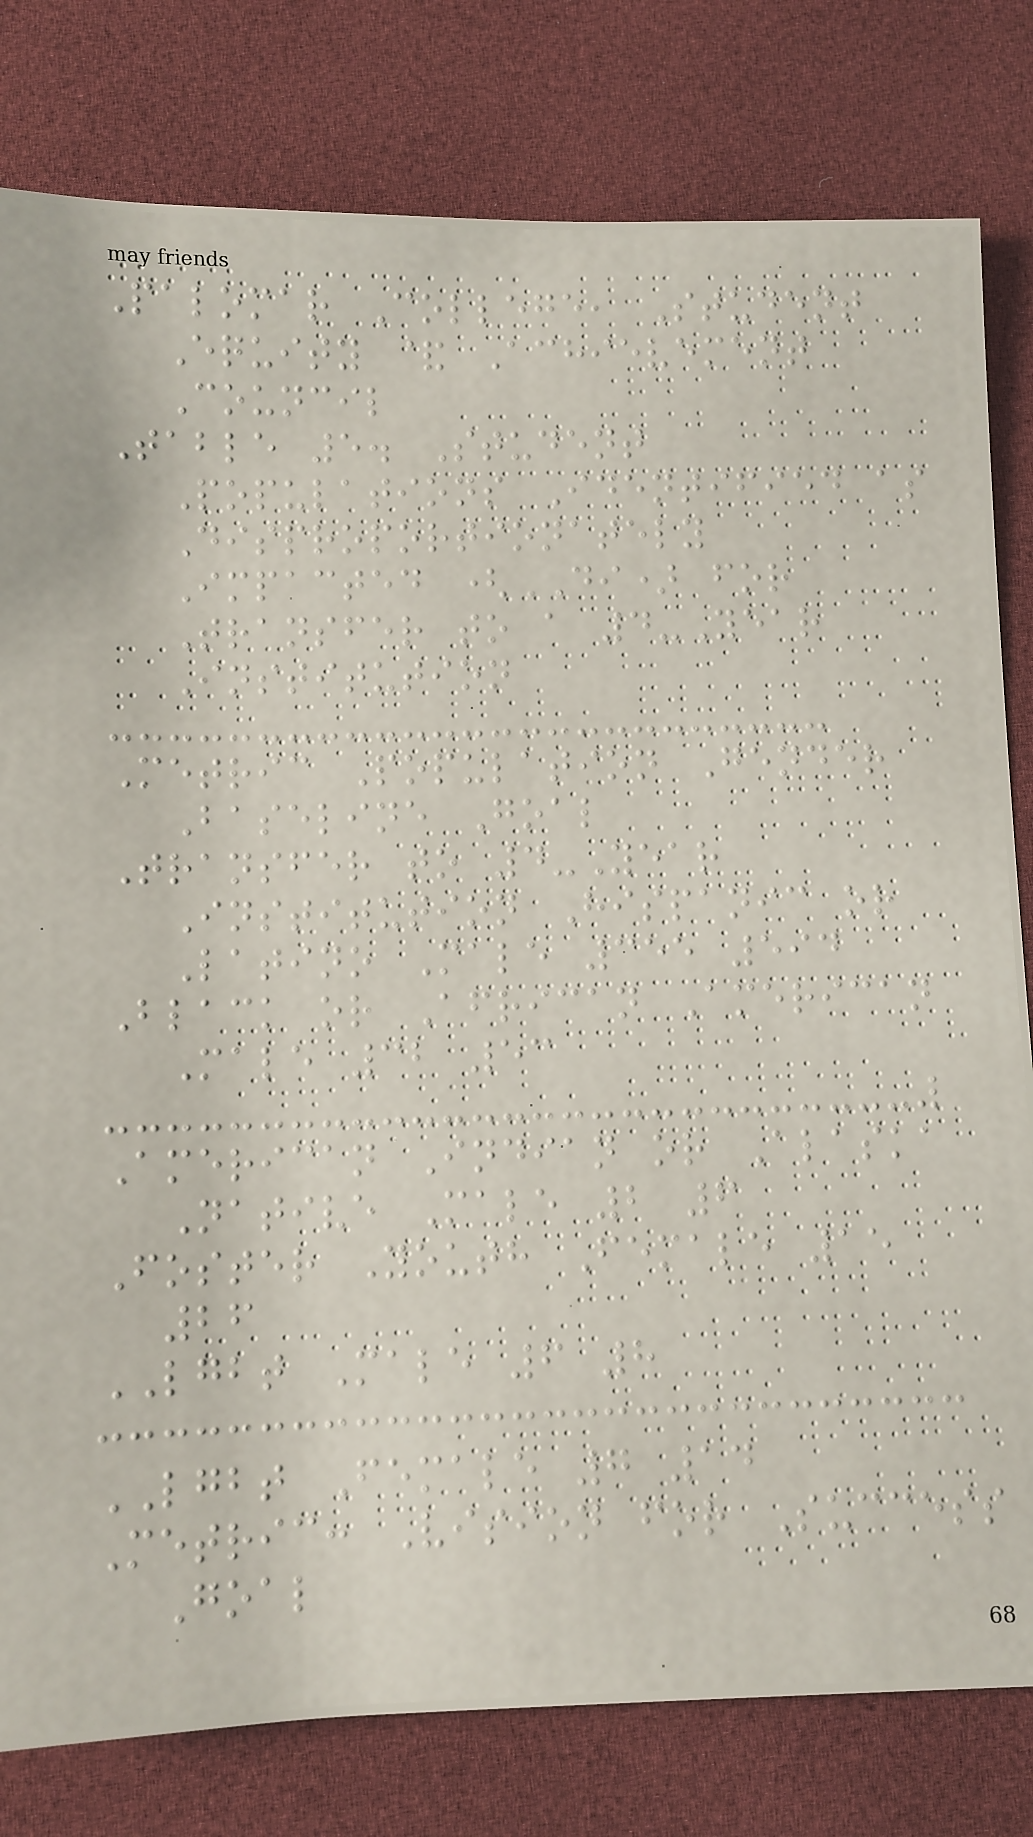Palomar College, Student
Equity & Achievement
Council
Table 5. Student
Populations Identified as
Disproportionately
Impacted (DI) for
Transfer to a 4-Year
Institution
Metric Population Gender
Baseline Goal
Transfer to 4-Year
Institution Hispanic or
Latino Male 355 594
Black or African American
Male 32 53
American Indian or Alaska
Native Male 2 6
Foster Youth Female 15
26
LGBT Male 6 8
LGBT Female 7 14
Metric: Vision for Success
Goal
